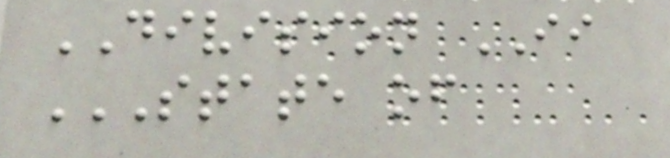DIVISION II
STATE OF
